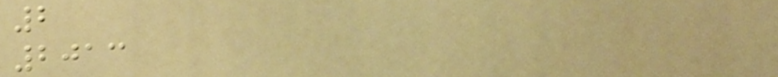2
2013
